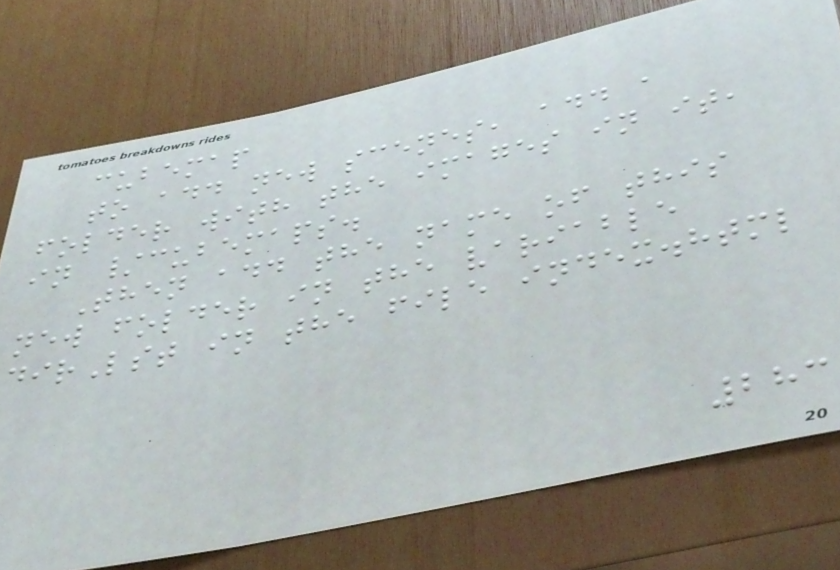cubemap
to add new scenes, add a
folder with the images in it,
in /cubemaps.
Then add the name of this
new folder in the variable
dirLst in the file index.html
283
